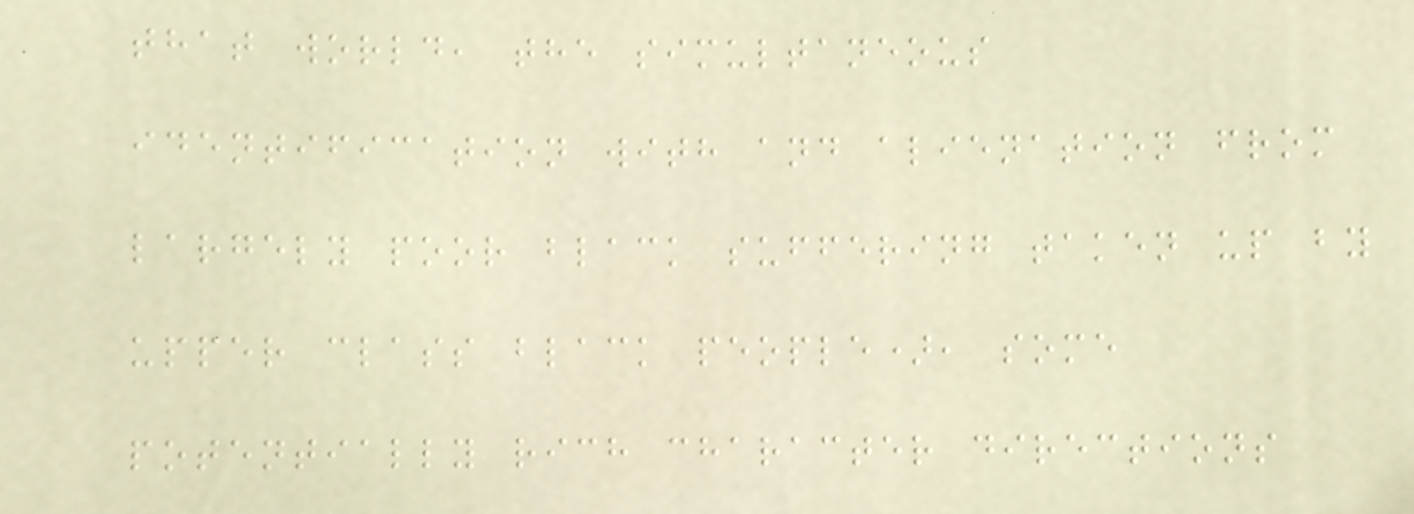that world, the simultaneous
identification with and alienation from
largely poor black suffering taken up by
upper class black people), some
potentially rich character directions
